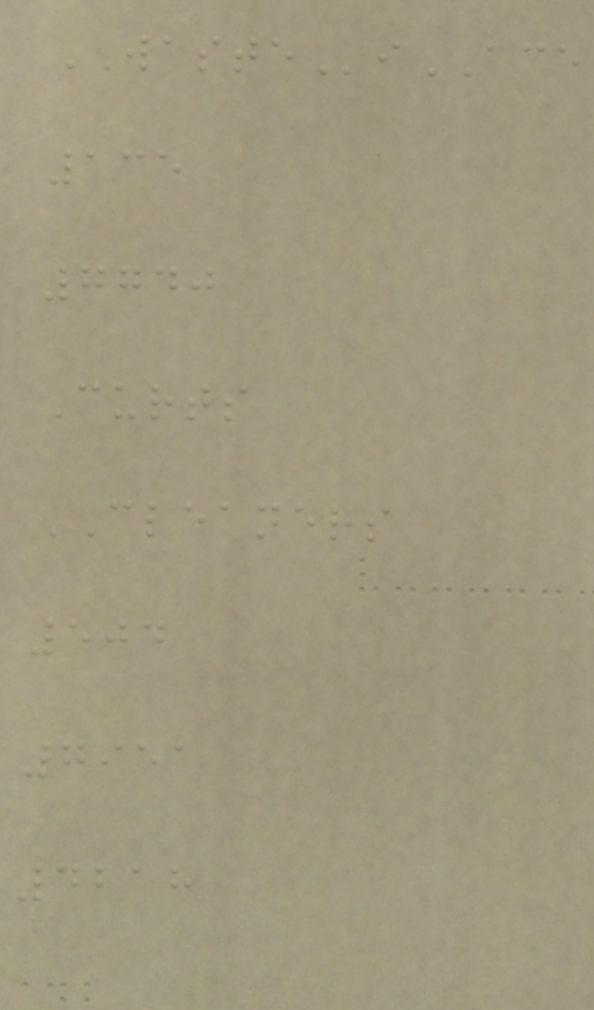WASTEiACE
135
7740
Curts
CLEANERS
504
7951
4218
